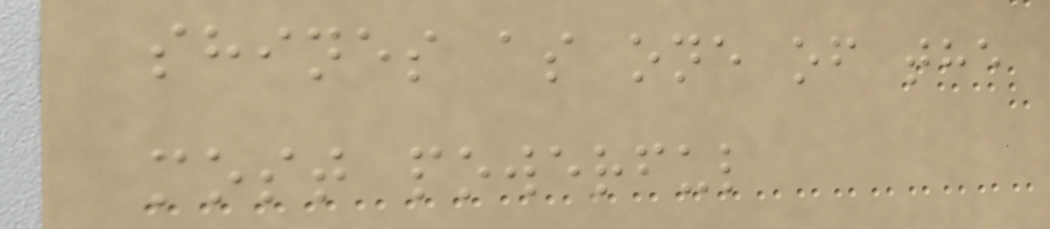shines as one of the
most powerful
